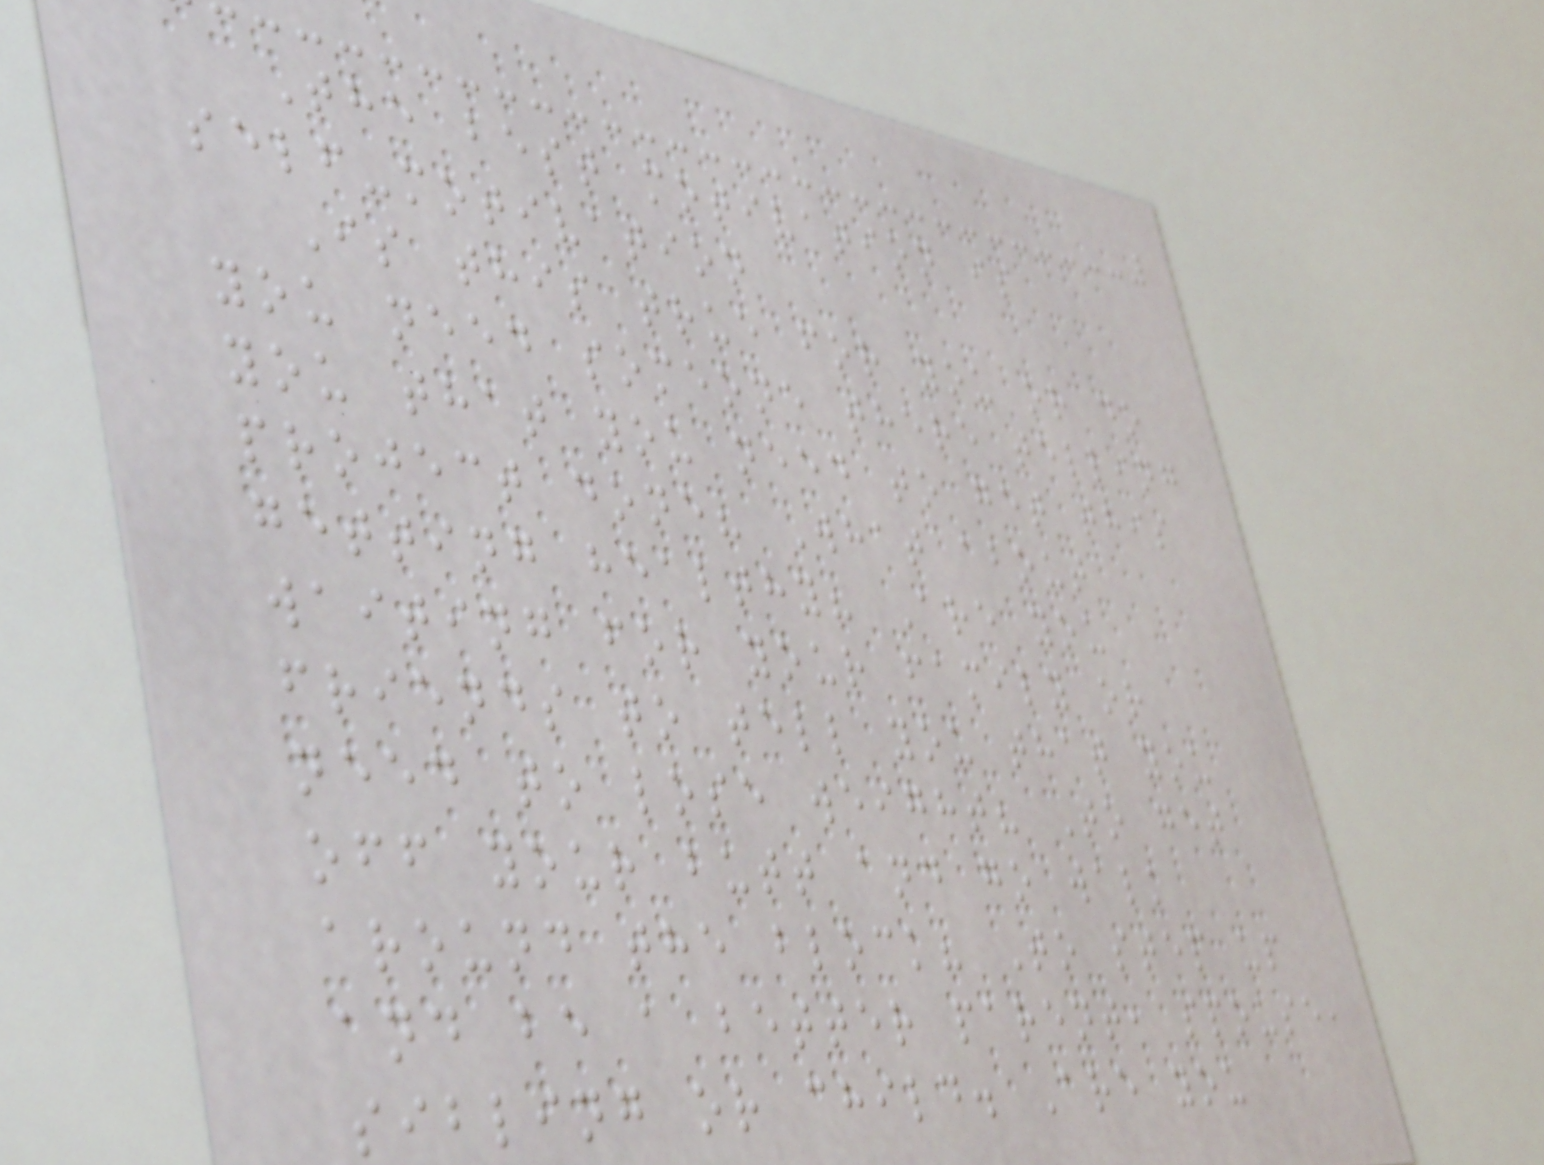The best motivation is
self-motivation
Is this true for you or do
you need someone there telling
you that you need to get this
project done? What about
getting healthy? Are you
waiting for your family or
friends to tell you that you
need to lose weight? To get
off your butt and go walk
around the block? To step up
and be a better parent, spouse,
sibling or child. Are you
